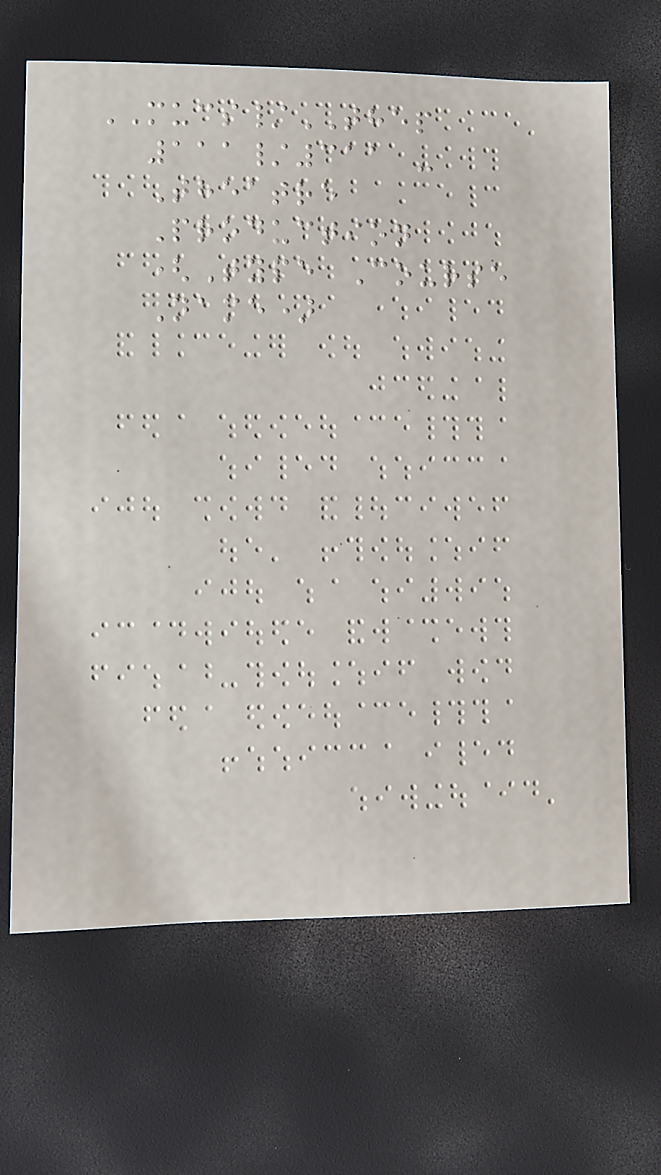MUCS/THEP
111/311 -
Theatre
Production
(Type Course
Name)
